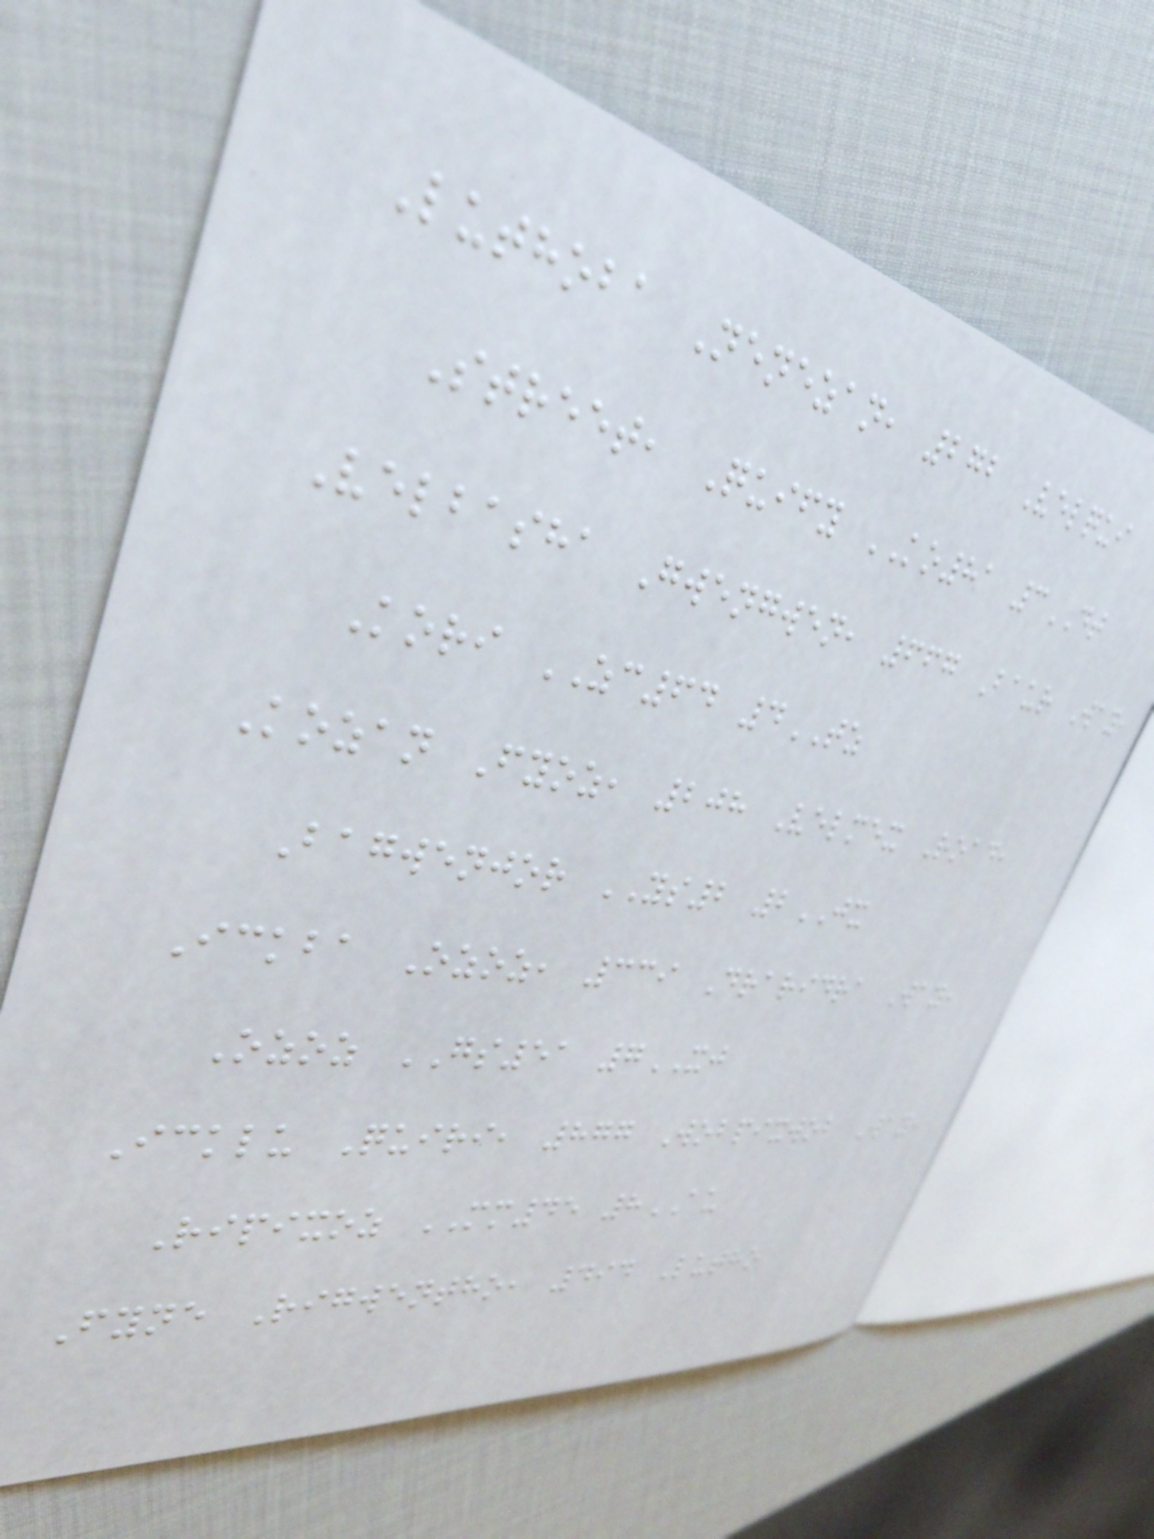Luthoba Nenezan, 272 Velqui
Street, Quify KO81 3DT
Velbasha Gwengwen, 667 Baur Way,
Kori ZC64 4TZ
Kozan Fyoz, 208 Velmex Road,
Bagwenjor YS2 2JX
Ickba Ozoz, 339 Draridra Way,
Ozoz GS51 7XJ
Icklu Quiri, 877 Wobpixwob Way,
Ripixoz MM45 8AU
Fyne Rigwentho, 494 Lutho
